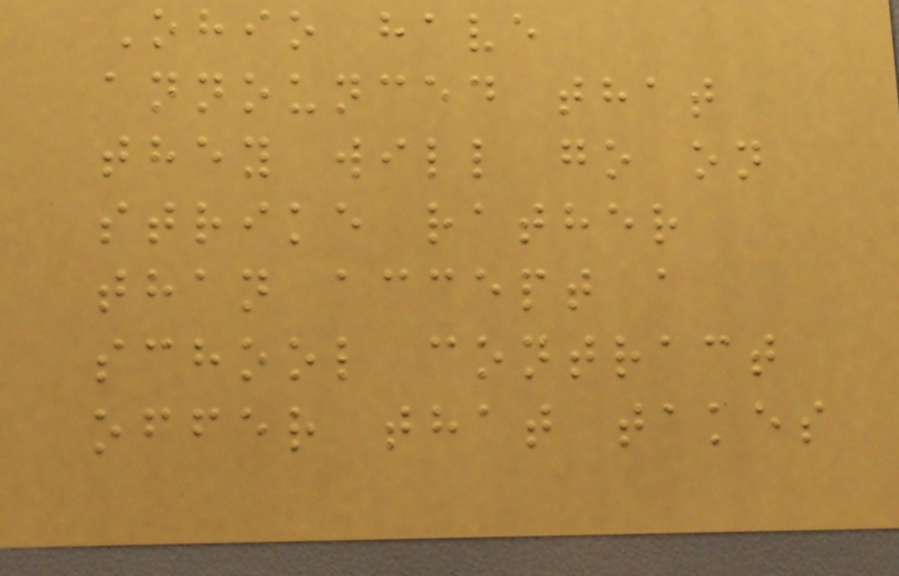Ohio have
announced that
they will go on
strike rather
than accept a
school contract
offer that takes
